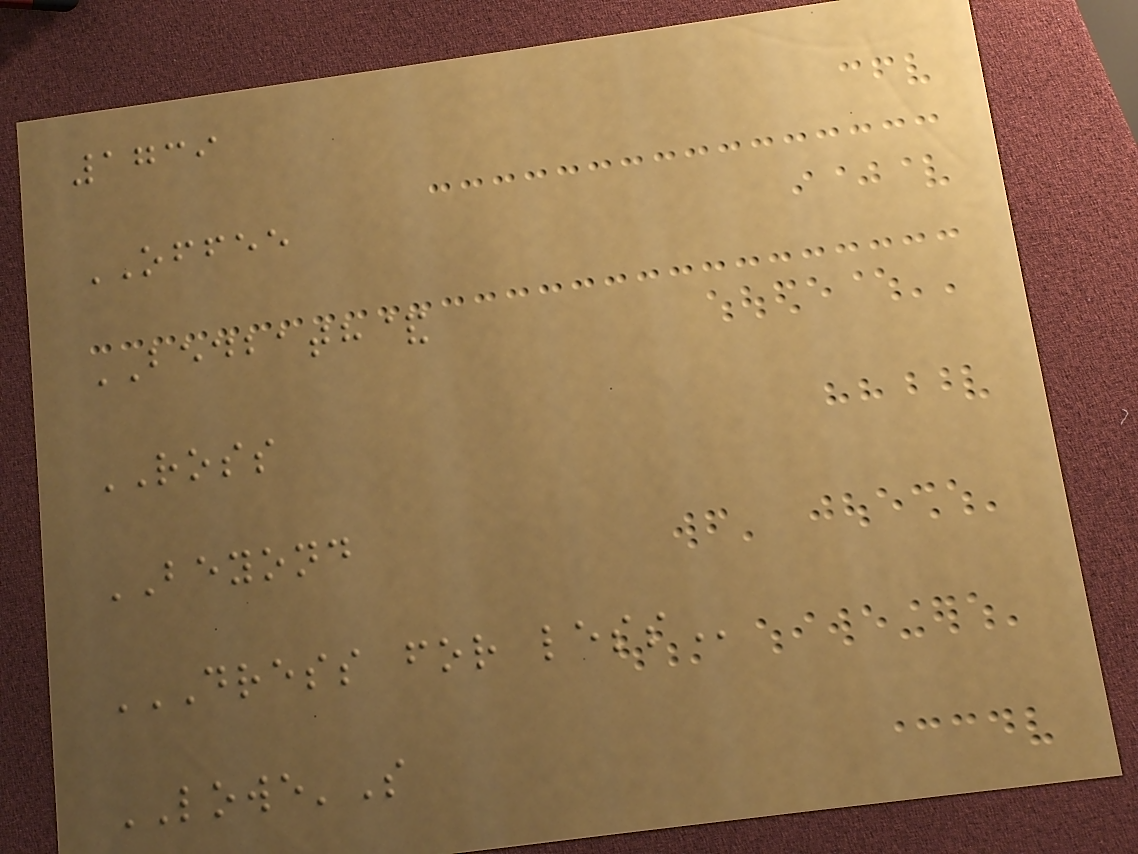1739
OFFEE
BEDBATH&
ROSS
BEYOND
DRESS FOR LESS
LOWE'S
